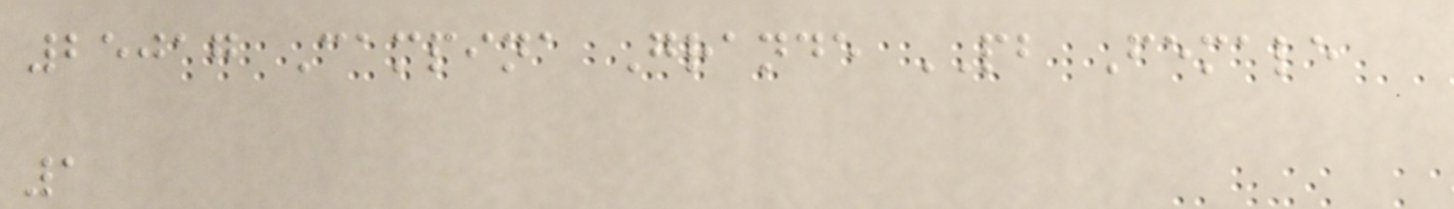25017 Campina Grande PB Female
1
